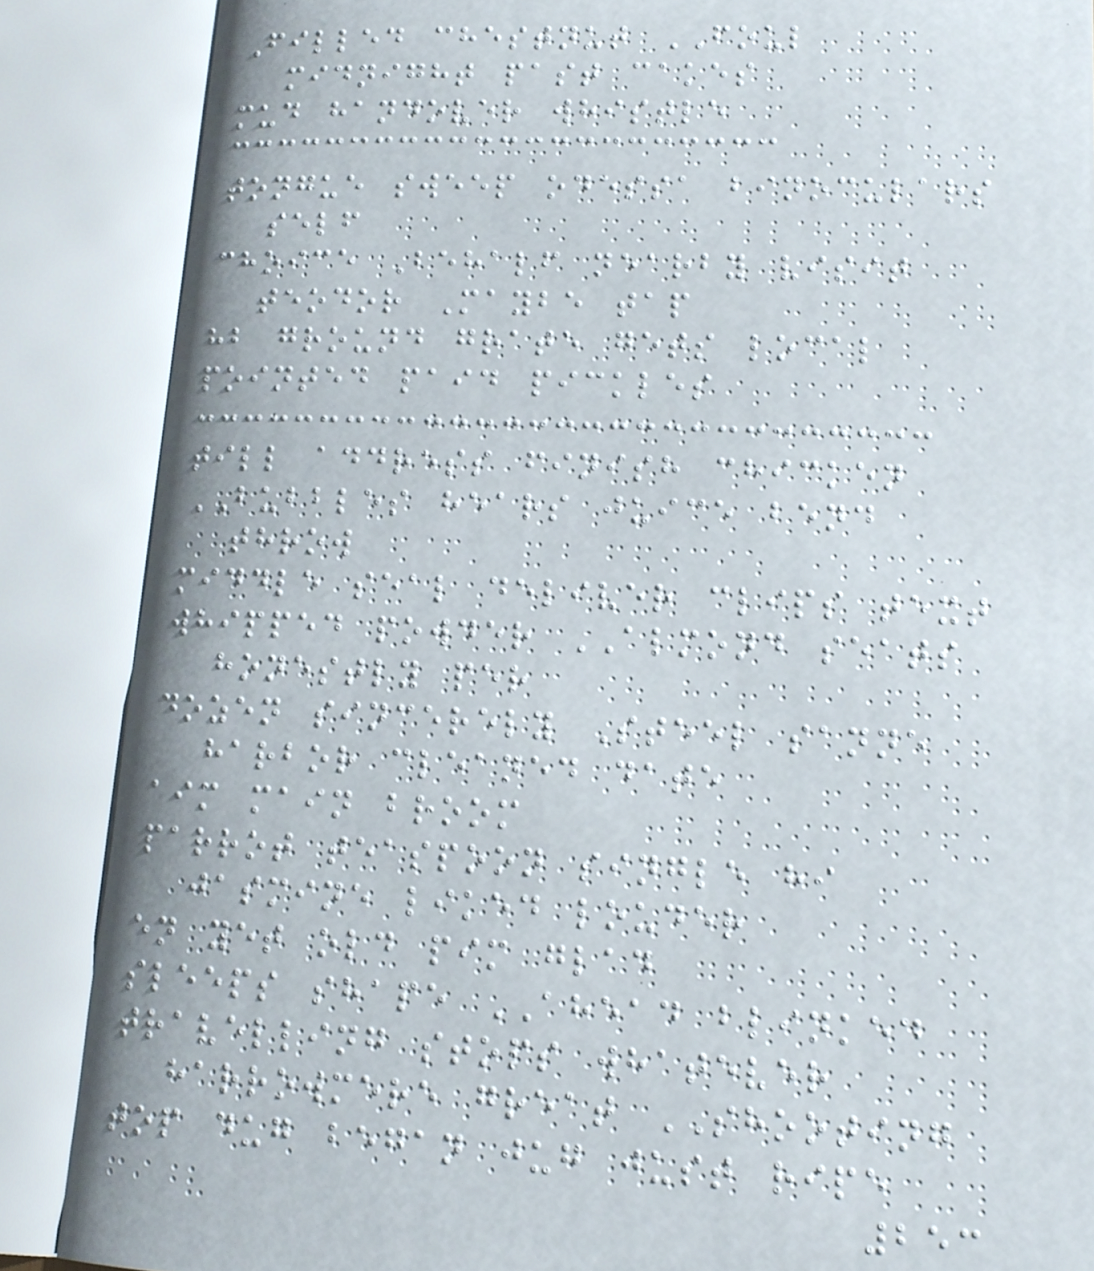Filled chestnut FOUL
midnight past cakes
mud handover whistle
tongue sweep odessa binoculars
self
choice Behalf nearby visit
teodor Maybe tap
hb ground grate gets local
pointed paid pickles
till address finish chicken
BUBBLES hears juice bend
throw
middle seal deliver clips text
whipped powder ALMOND seats
honestly per
dozen sincerely Steel sanne
harbor cleaned date
aim main broom
parrot teaspoon single hi
jasmine liked louder
en yet old pim glad
sleeps shape AHEAD blinked
travelling stops whatever
harrowmere great SHOOTING
top dug began jug just ripe
253
